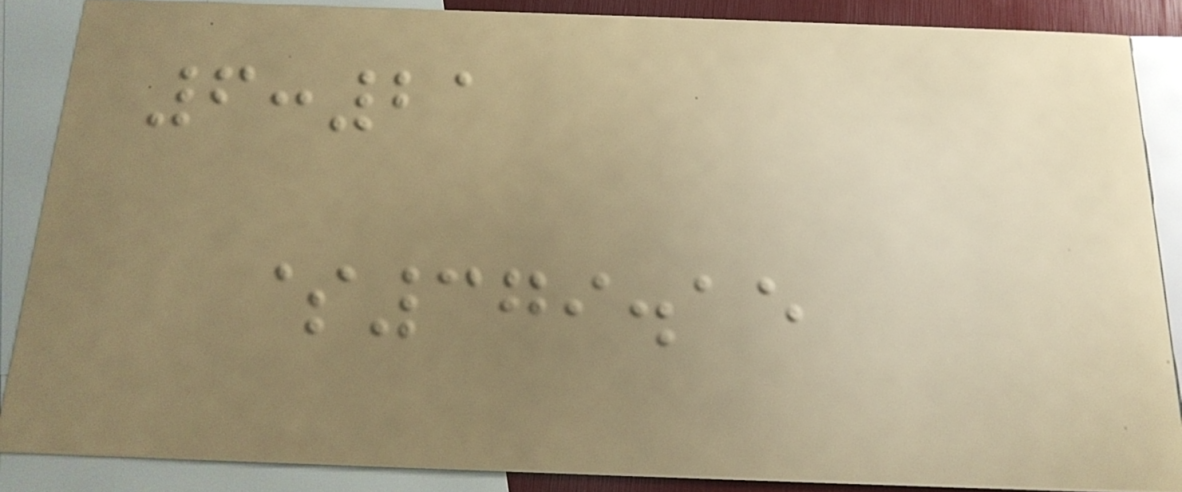6:21
$379.15
